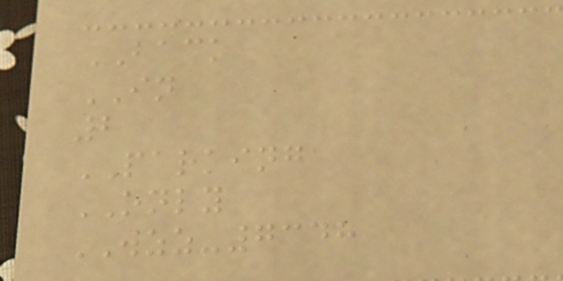BACK
IN
2
PARKING
ONLY
WZZ-7348
